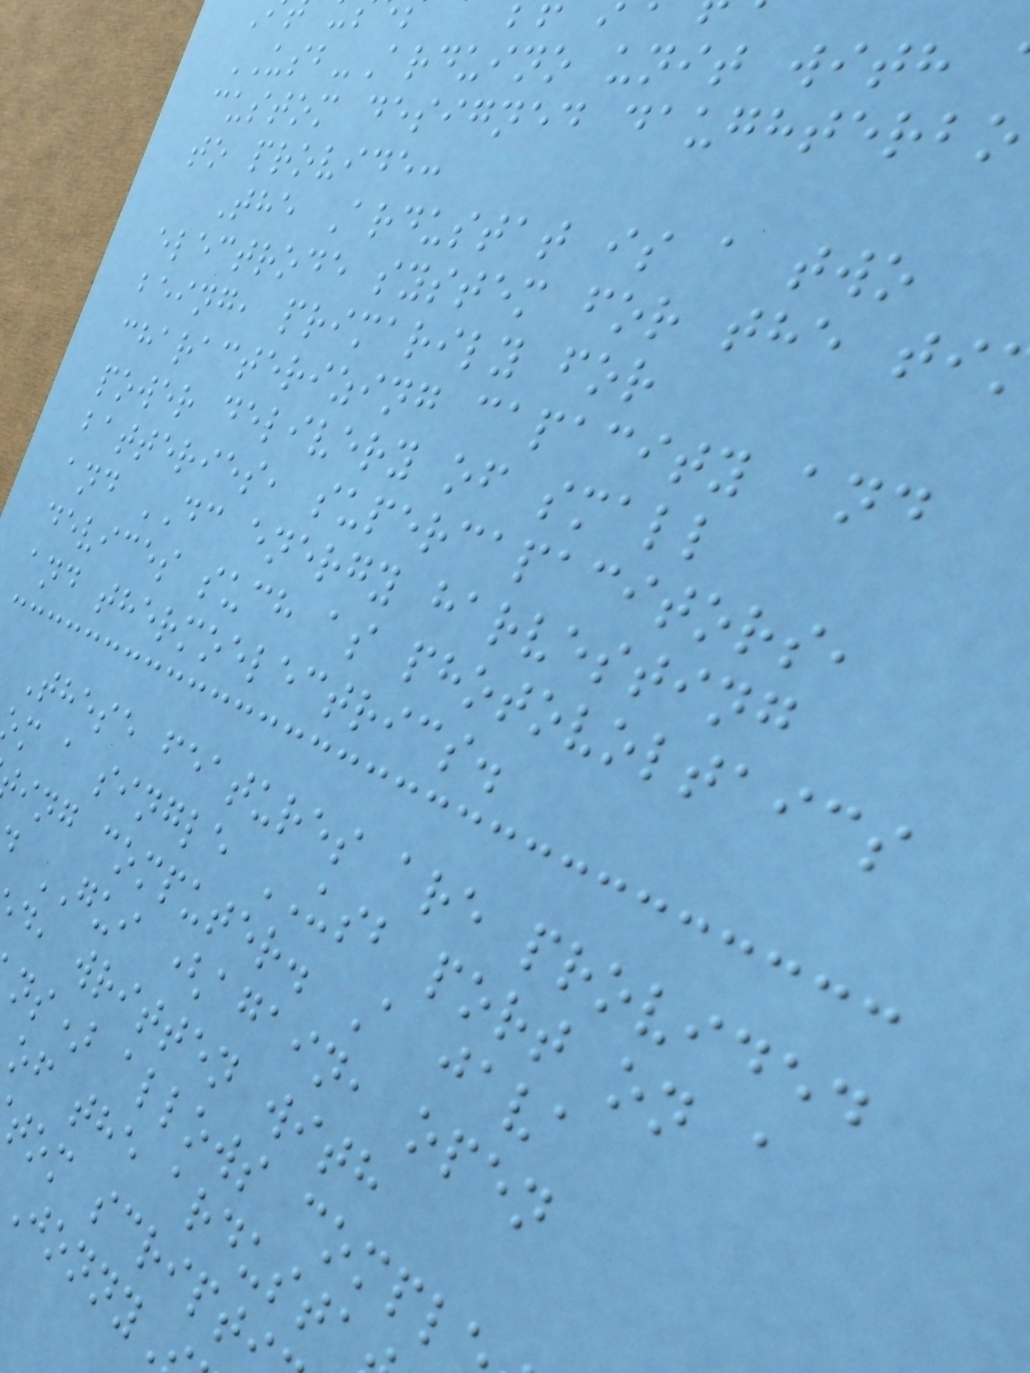USB-Arduino unit with
custom designed daughterbo
to provide:
The Ardustat is a two
electrode system for the ti
being, primarily for
characterizing capacity and
power delivery of small
batteries, supercapacitors,
and DC energy harvesting
devices such as photovoltaics
and thermoelectrics.
These features are provided
m a single USB port on a
ing computer. A java
GUI (again, open
d, written with
ns) allows compl
of the ardusta
tom script
Jonny
